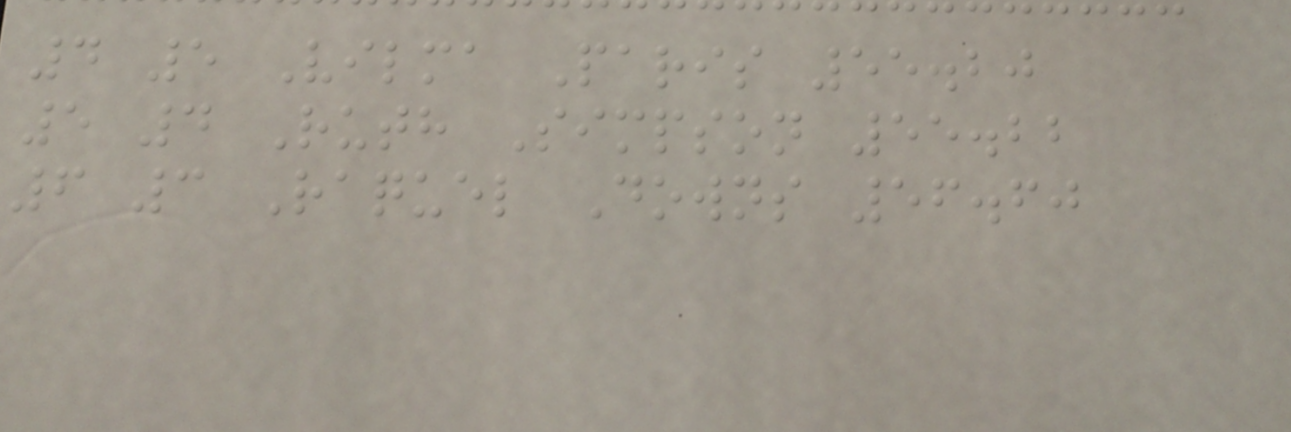4 5 Vilma Paris 55.20
5 4 Ruth Simpson 55.22
6 3 Raquel Downs 56.60
